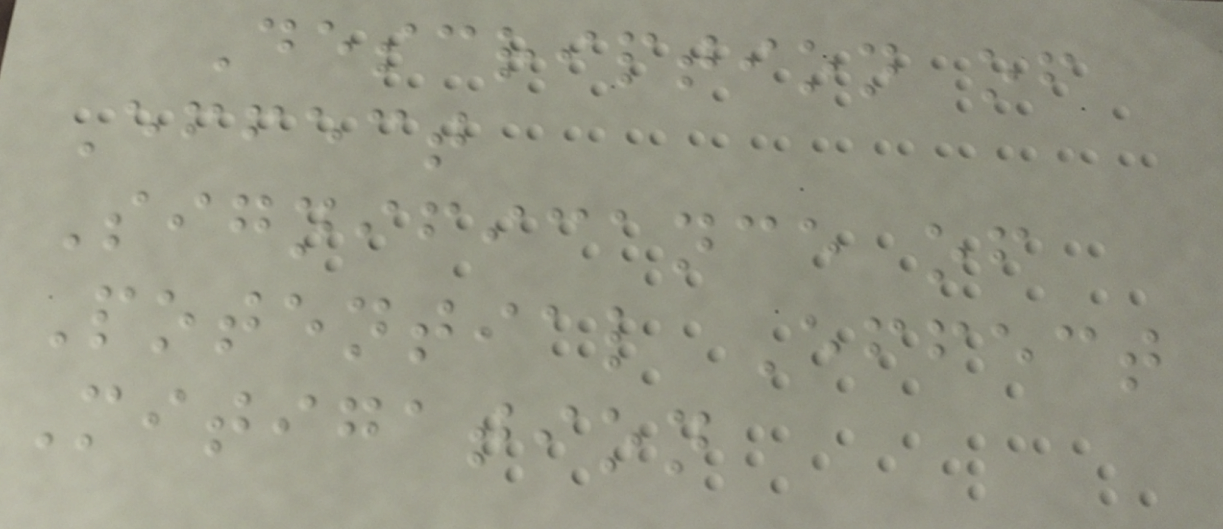Description of
Effect
Significance of
Potential Effect
Mitigation
